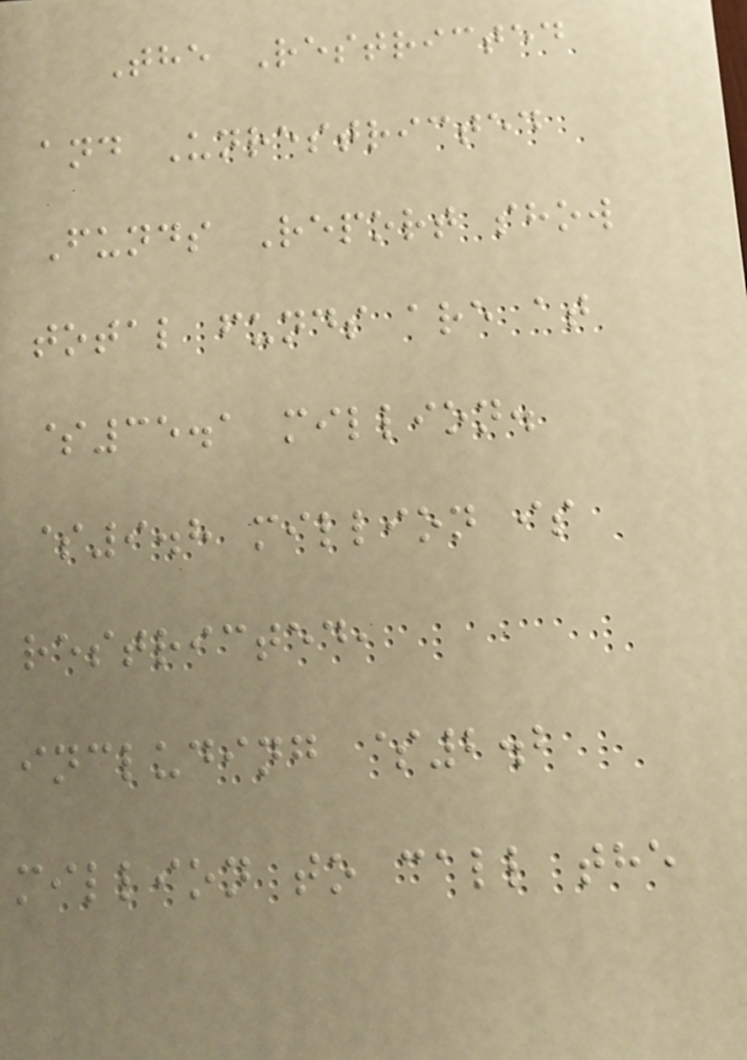The Restricted
and Unrestricted
Funds Report show
total funds are at
$35.1 million.
$9.8 million is
restricted,
including $2.2
million to call the
